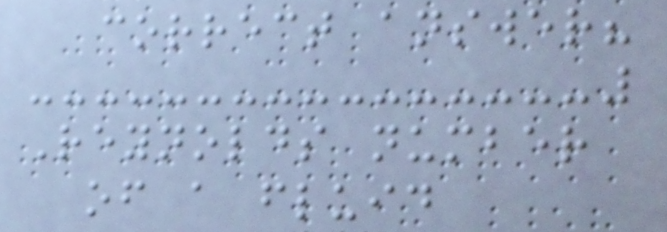correct answer?
Reynolds number
of a fluid
